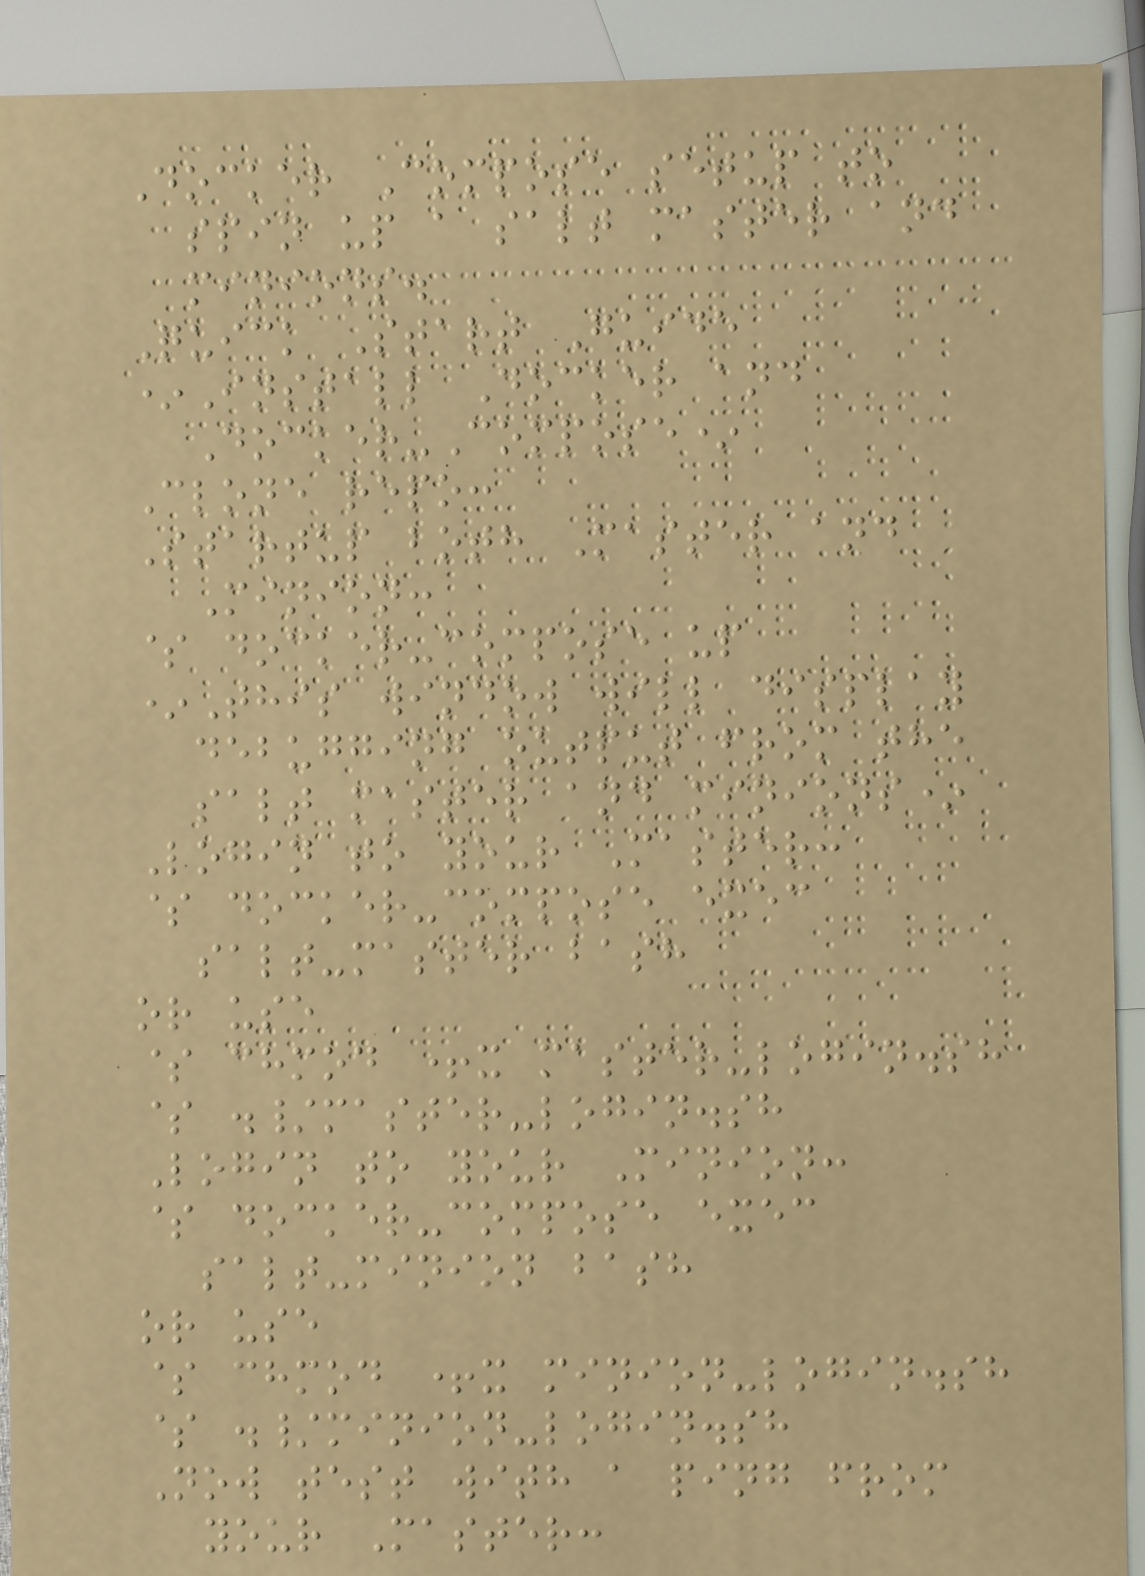Docker Compose setup to
spin up a salt master and
minions.
Quick Start Guide
*Install Docker and
Docker-Compose*
Clone repo:
Startup both Master and
Minion:
$ docker-compose up
*This window will display
debugging output from the
salt master and minions*
Login to your Master:
$ docker-compose exec
salt-master bash
or use
$ chmod +x master-login.sh
$ ./master-login.sh
Login to your Minion:
$ docker-compose exec
salt-minion bash
or use
$ chmod +x minion-login.sh
$ ./minion-login.sh
Now test with a ping from
your Master:
